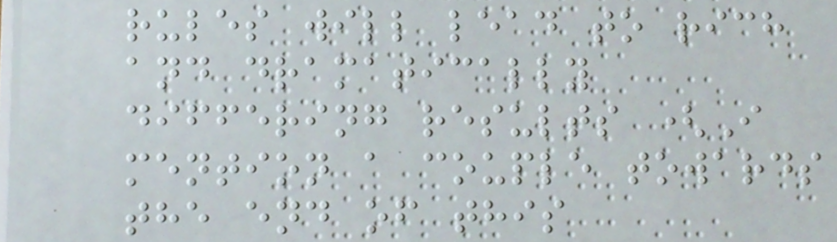rules will lead to rich
and dramatically
differing results (I
mention a couple towards
the end of this
